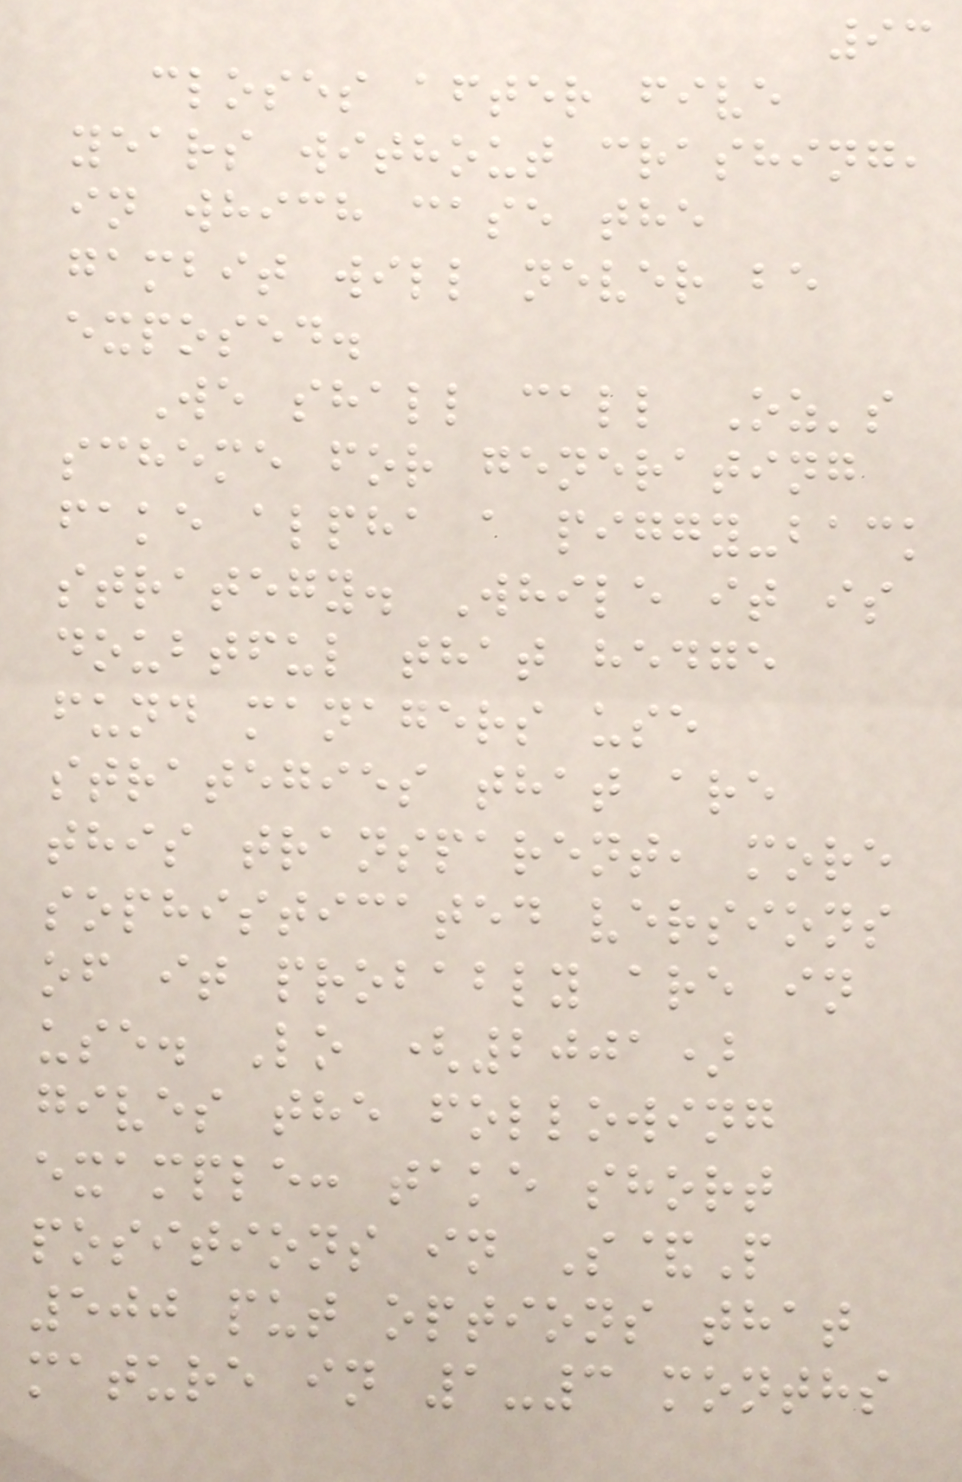93
closes after five
years without crashing,
in which case the
gambit will never be
exposed.
We shall call Oz's
scheme for generating
fake alpha a piggy-back
strategy. While it is
doubtful that hedge
fund managers use
strategies that are
this transparent, more
sophisticated versions
of it probably are in
use. Lo (2001)
gives the following
example: take short
positions in S&P
500 put options that
mature in 1-3 months
